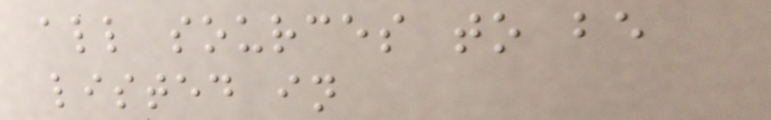all sources to be
listed in
